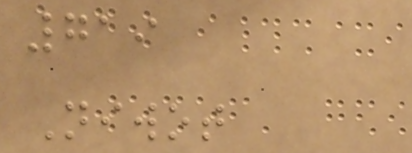719
Niwot
